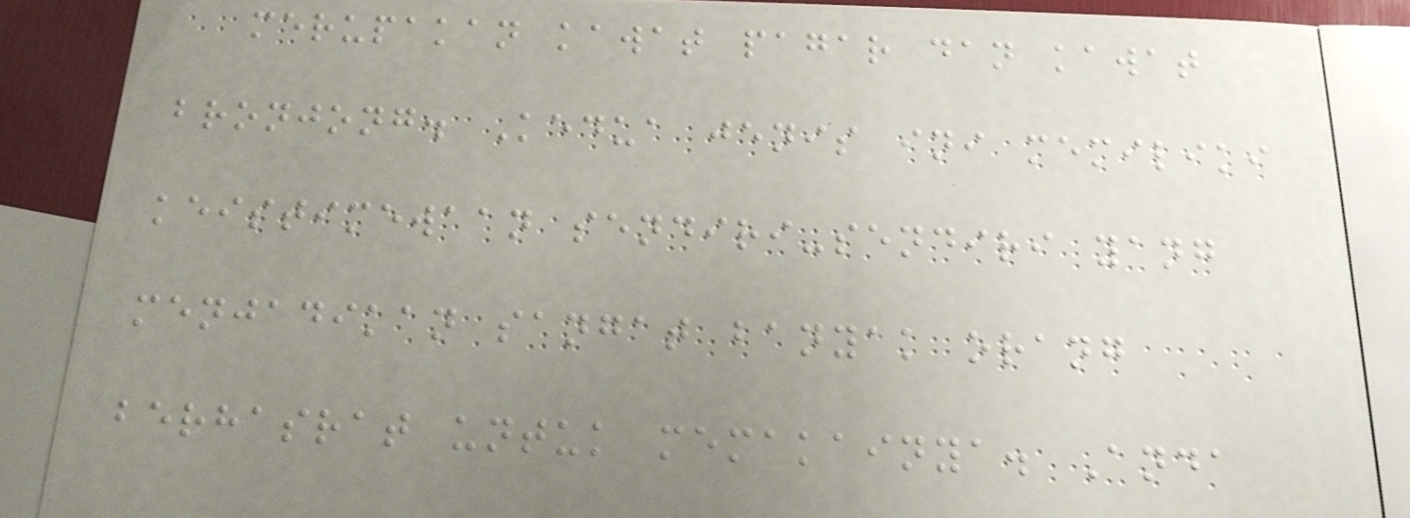merupakan kawat pagar dan kawat
bronjong. Kedua jenis ini memiliki
keistimewaan sendiri-sendiri yang
menjadikan sangat banyak orang
berhasrat untuk memakainya. Anda
